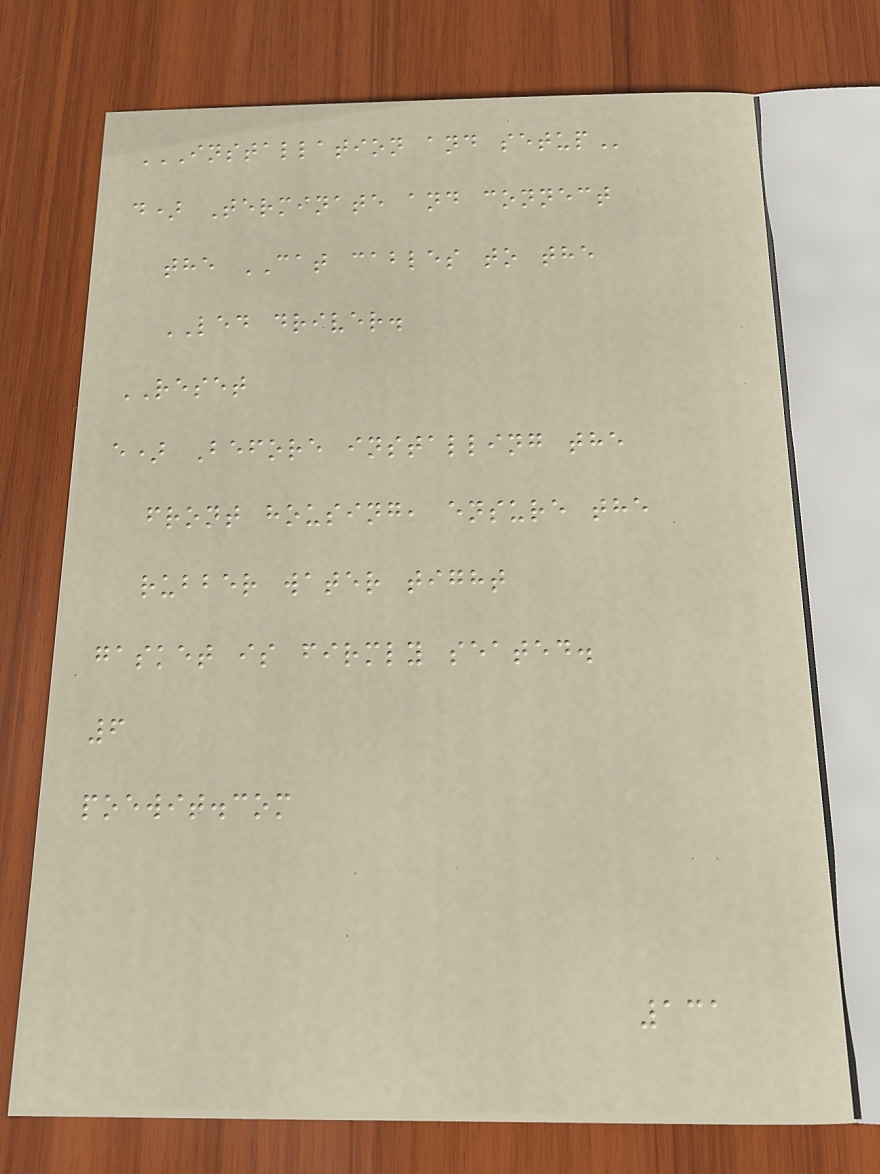INSTALLATION AND SETUP
d) Terminate and connect
the CAT cables to the
LED driver.
RESET
e) Before installing the
front housing, ensure the
rubber water tight
gasket is firmly seated.
6
poewit.com
131
